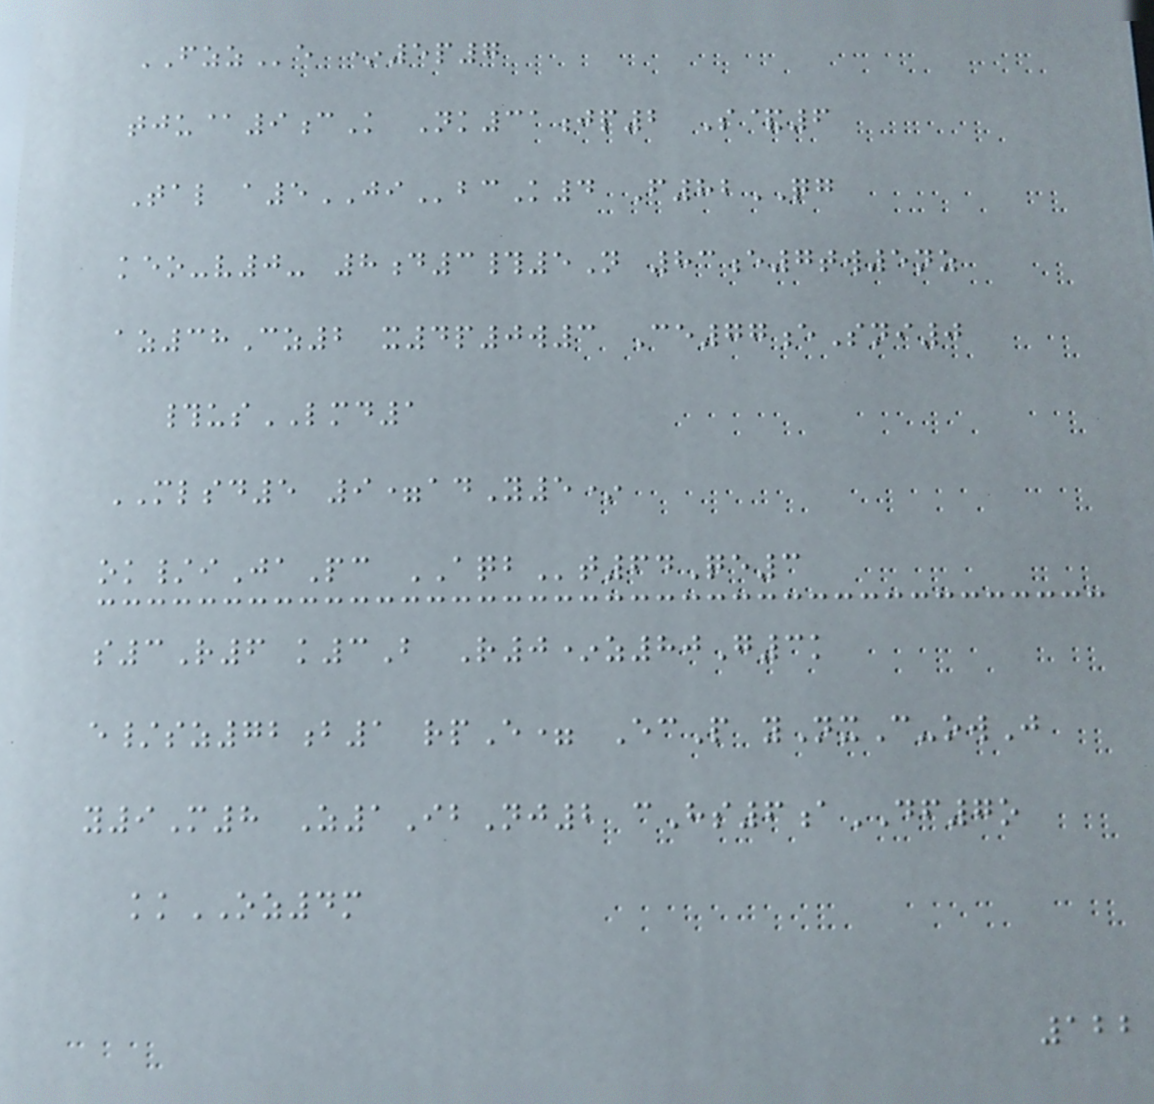FZZe *5p7
tju@9cK Nk31jp2 S&6
Tal a5JIbcK4 F82QG
keo-v0- 8d3#5N 83e7tw5nz
az38Cz2 x4p0w3 Ce77eSni0
#usLMD1
MLSD5 9=adY5*
ok/iJaPc AQBt64Qe3
s3R6 k3B R0*z80G3k
e/sz72b1 rpE= EcP yNxC-owJ
y9M8 Z1IbNj2 cHs6aDF7o
kkOZ4m
122
